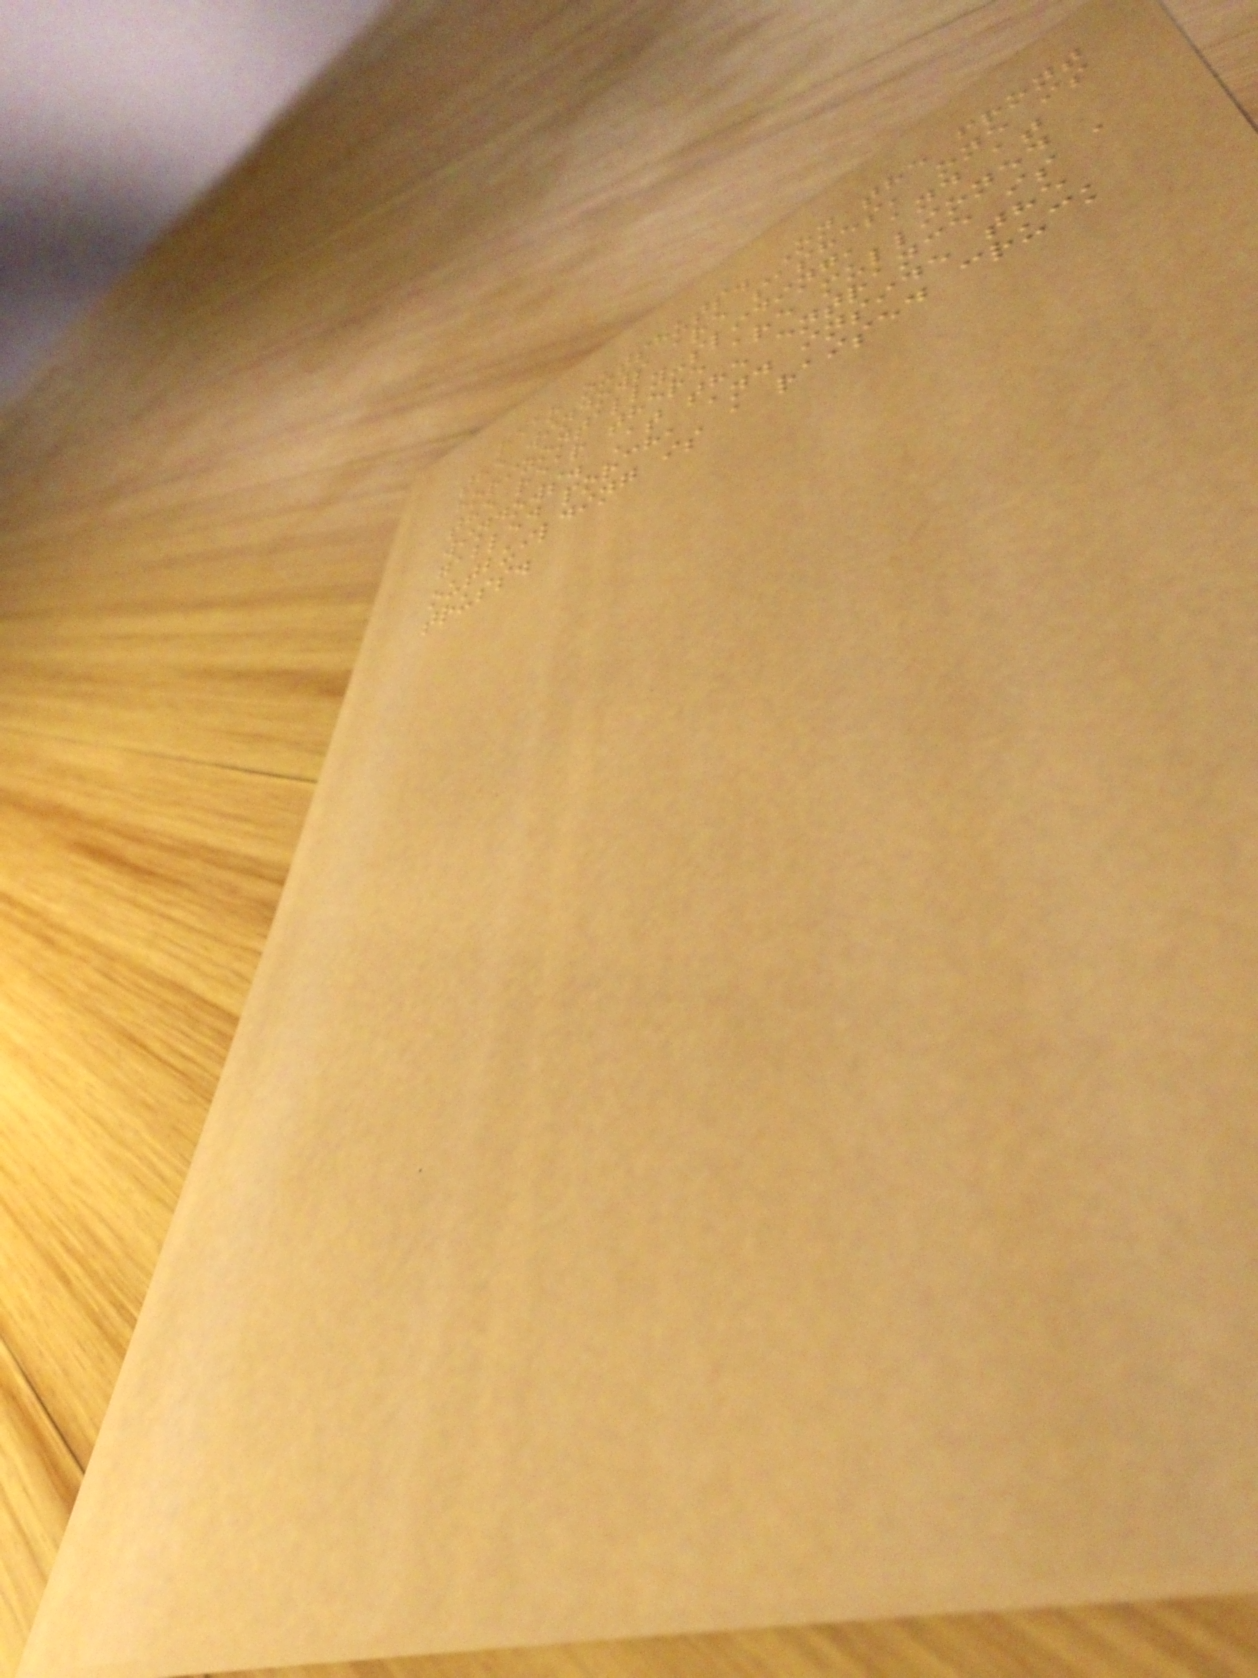rear outshuts. On the front
the windows are sashes, one is
horizontally-sliding, and at
the rear there are mullioned
windows. At the entrance is a
gabled porch, and inside the
outbuilding is a raised cruck
truss.
